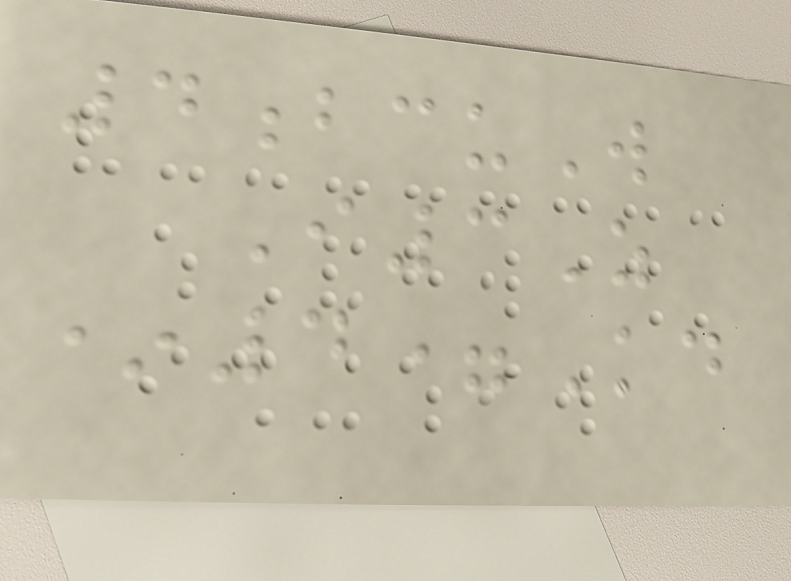4bcuW
I3Z
*4=Kd
